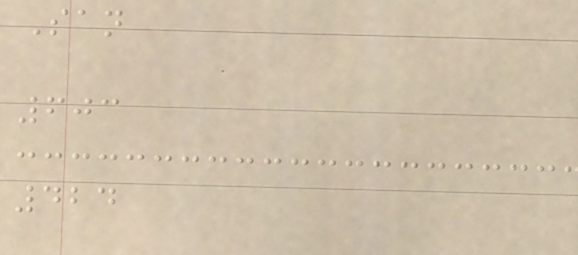San
603
424
